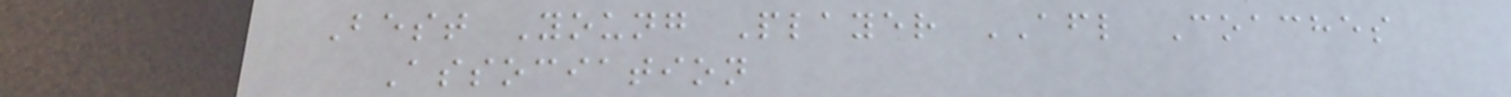Best Young Player AFL Coaches
Association
